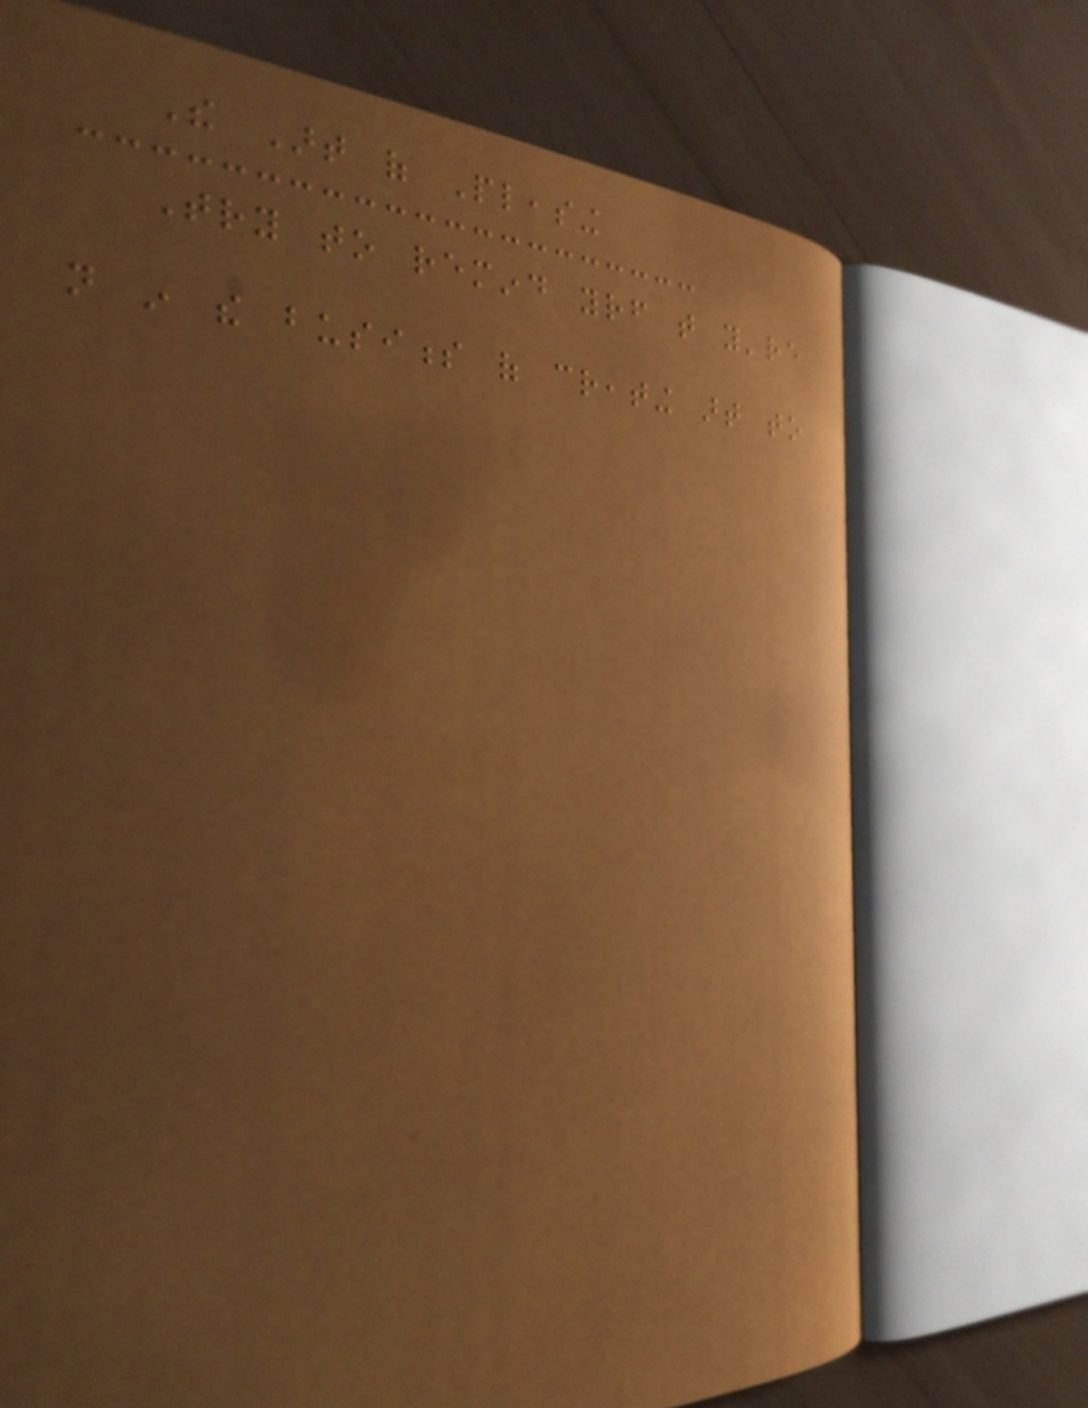The Art of Pleasing
Try to remind yourself that you're
not in the business of creating art to
